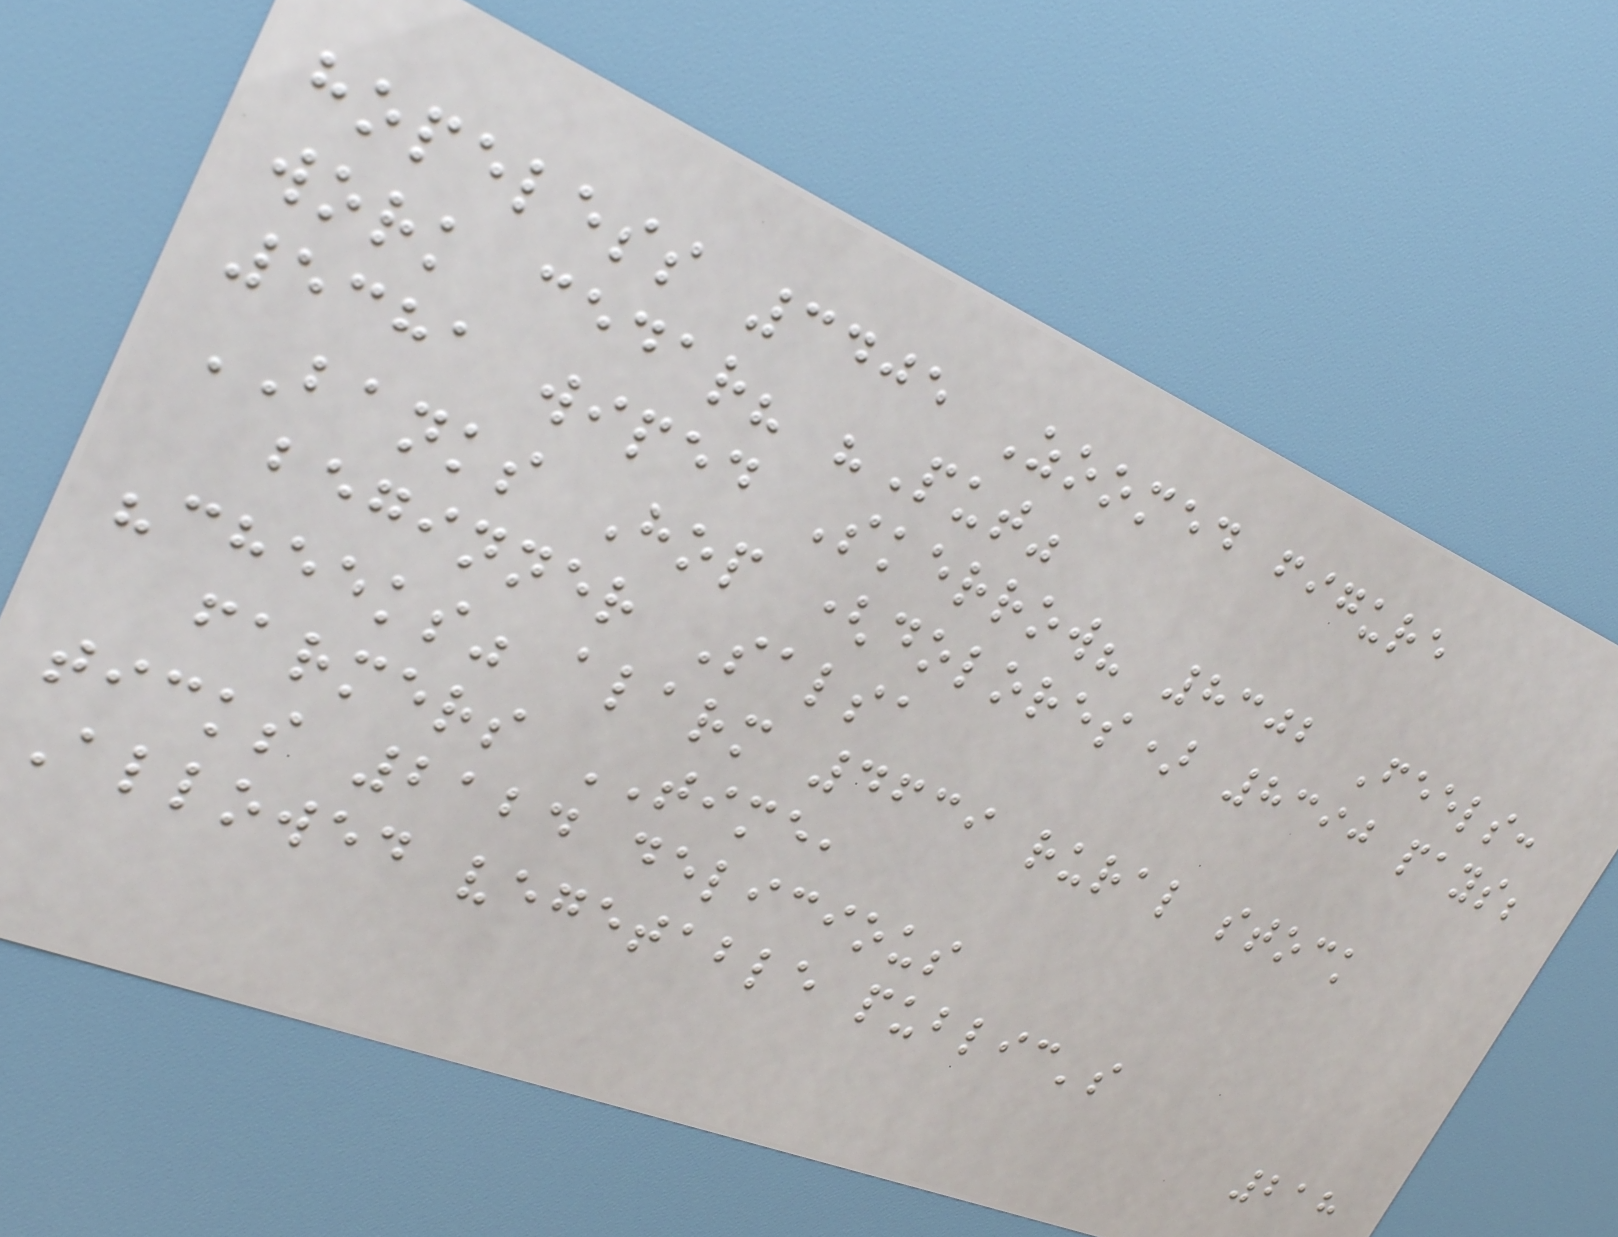hopeless 3405 Zoomed figure
work cedar? "Put"
5381 wiped Skerrow? 8302 Feels:
BANKS Hop (dolores) 8390 pays;
beginner Salsa
"cheeks" alarm 4639 rural stock
farmers TIME,
ticks 2124 delicious
Allowed vegetable public's
218
